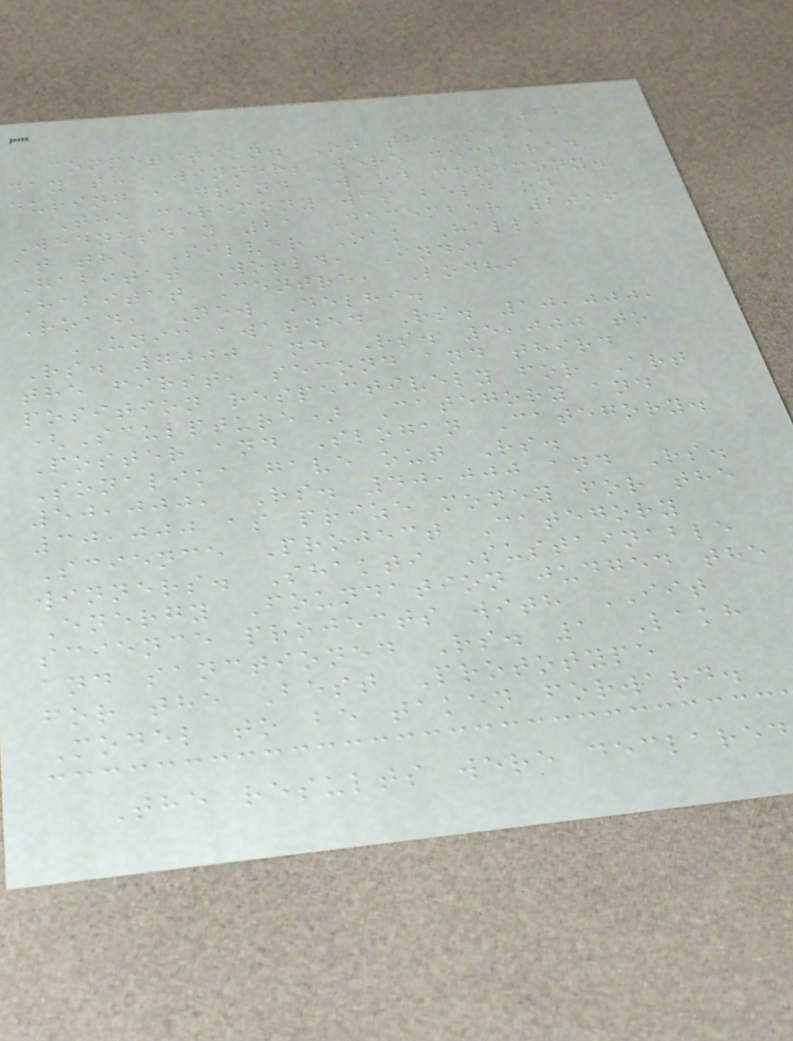269
competition. On the same
day the winners were declared
during a grand award ceremony.
The ceremony was held on
Wednesday 21 December 2016
at the Silver Oak Hall,
Habitat World, India
Habitat Centre, Lodhi
Road, New Delhi.
UNIC awarded Rs. 10,000,
Rs. 7000 and Rs. 5,000 to
the first, second and third
position respectively for Art
(Sculpture) Category and
Poster and Slogan Category.
Sonalika gave out Rs.
50,000, Rs. 40,000 and Rs.
30,000 as prize money for the
Science Project Category
winners. Shakti Sustainable
Energy Foundation judged the
science projects with IIT
and sanctioned Rs. 1 Lakh
for the Best Prototype
Model to be taken forward.
The results were declared
